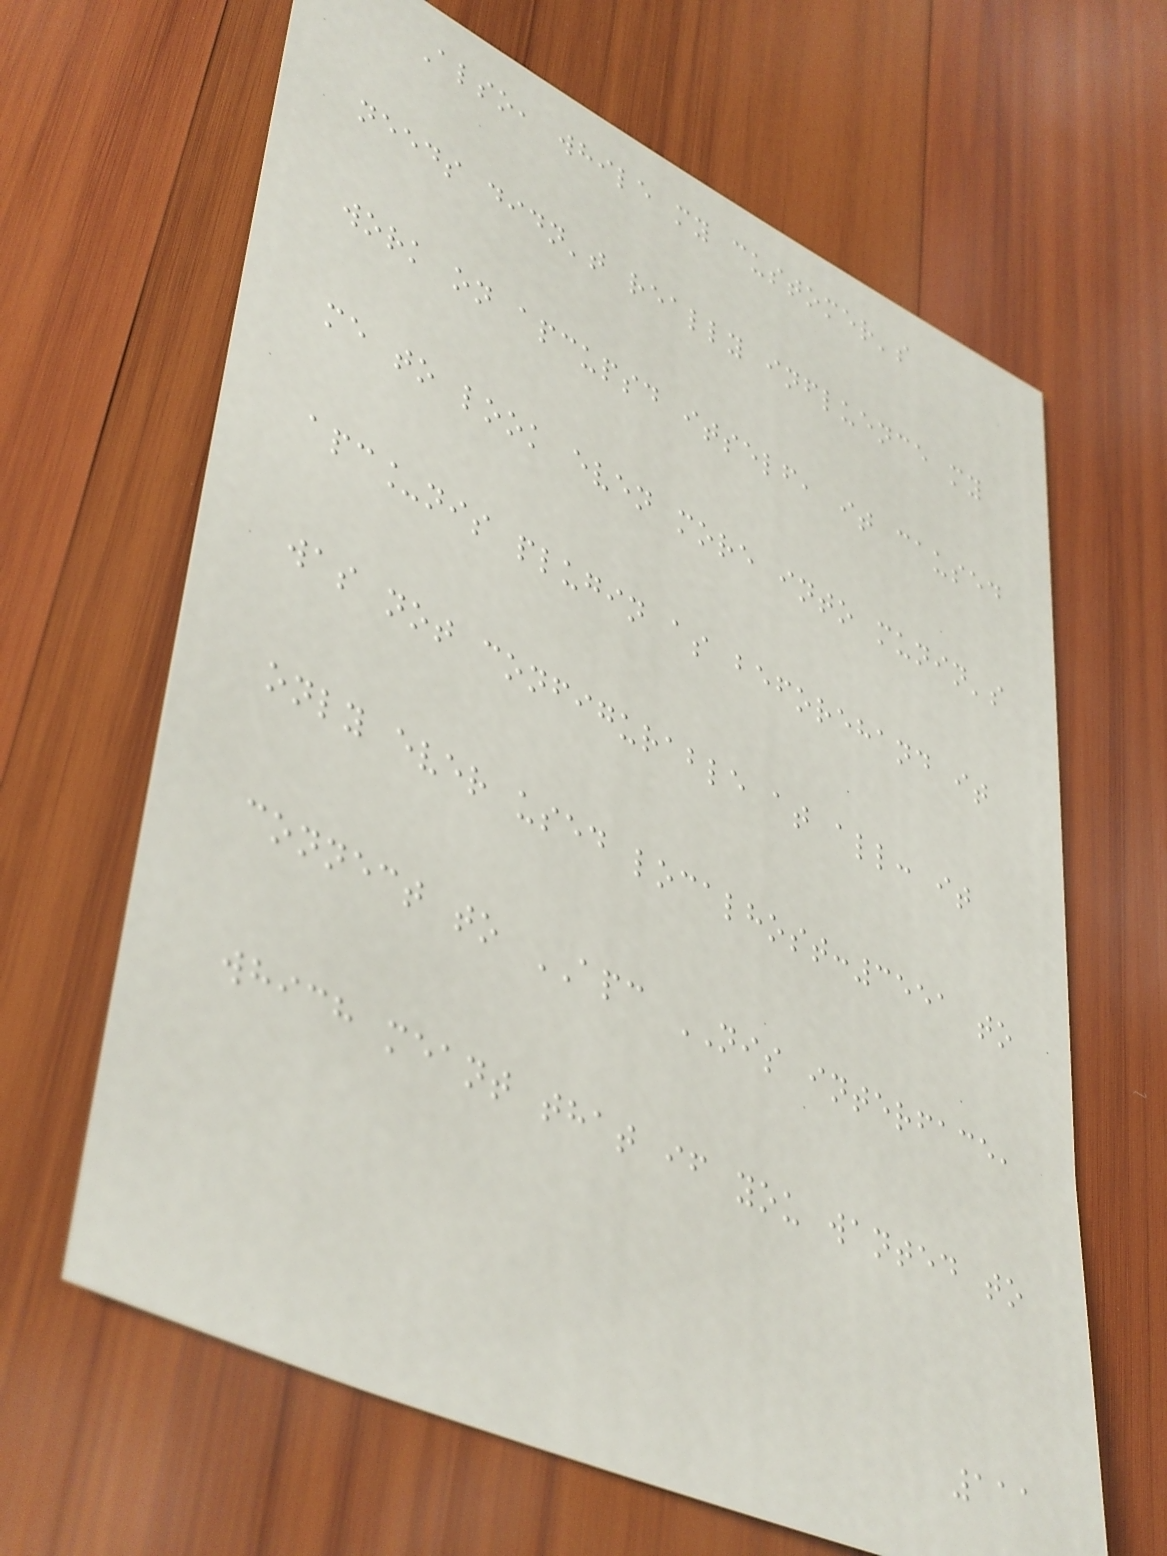Also, while my customer's
needs didn't really influence my
work on apcupsd itself, it caused
me to look even more into munin's
apc_nis plugin as beforehand it
was not configurable at all: it
only ever used localhost:3551 to
connect to APC NIS interface,
which meant that if you wanted to
111
